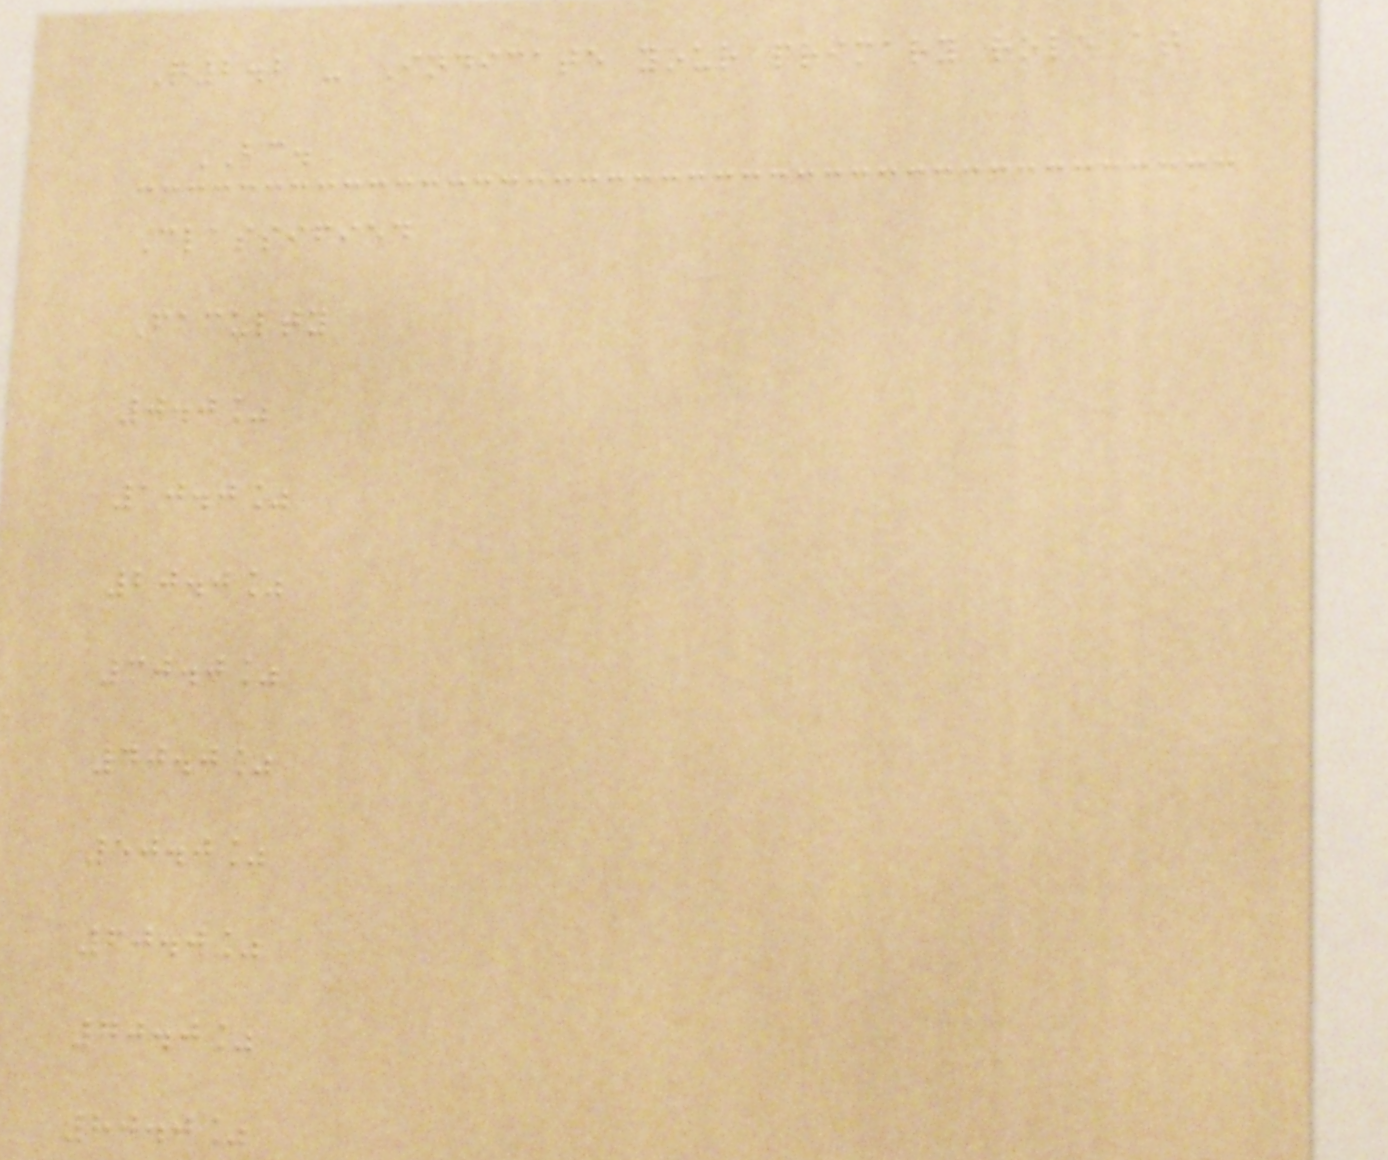Q2.2 - Indicate your primary role at
BC.
Classified
Faculty
0.0%
10.0%
20.0%
30.0%
40.0%
50.0%
60.0%
70.0%
80.0%
